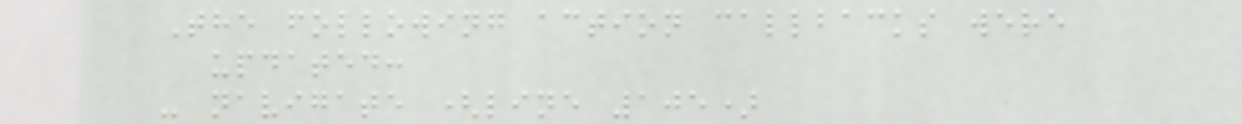The following action callbacks were
updated:
- navigate (line 105)
